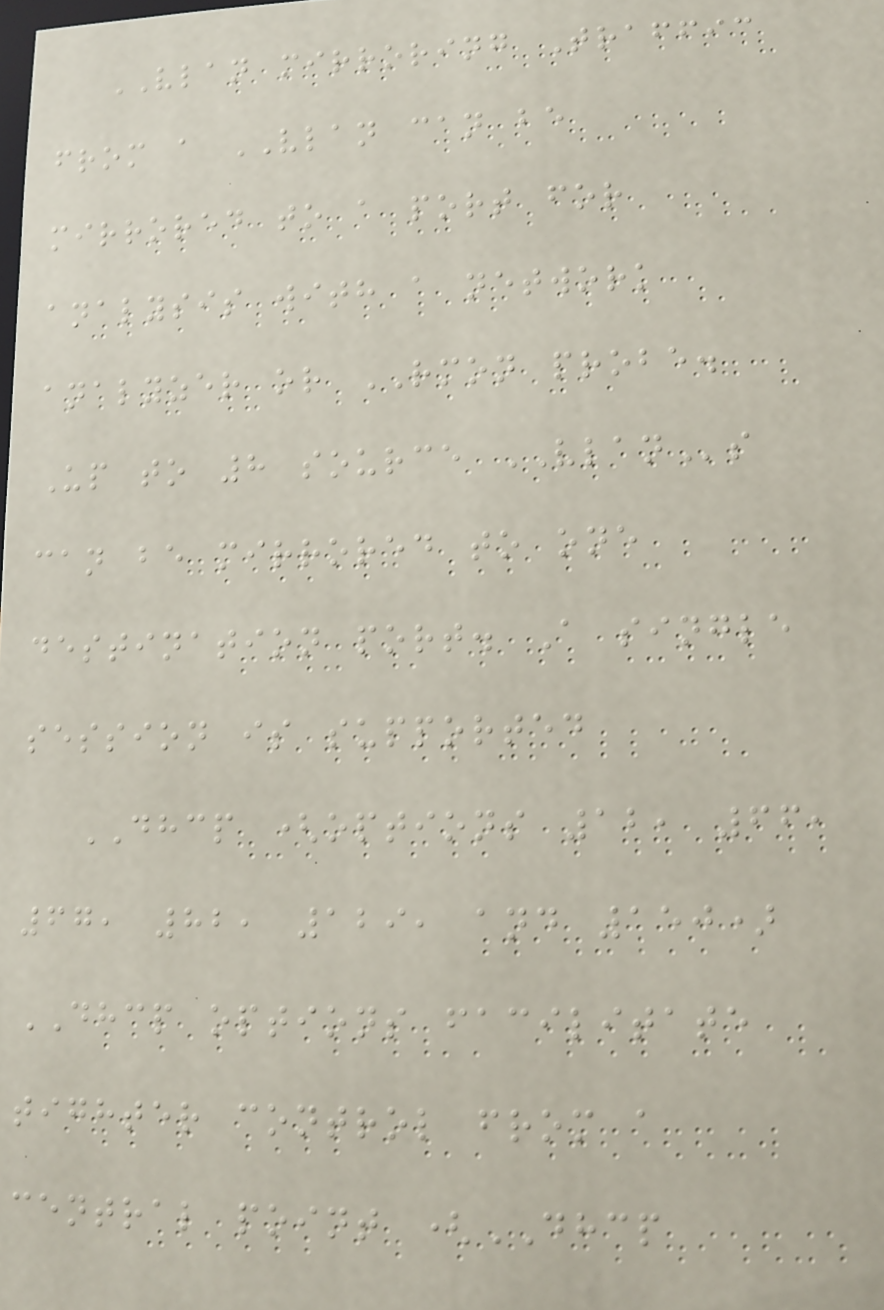VLAN mirroring Traffic
from a VLAN can be
mirrored to a port for
analysis with a network
analyzer or RMON probe.
Up to 8 source VLANs
can be mirrored to one
destination port. A single
session is supported
DHCP (options 12, 66,
67, 82, 129, and 150)
DHCP options facilitate
tighter control from a
central point (DHCP
